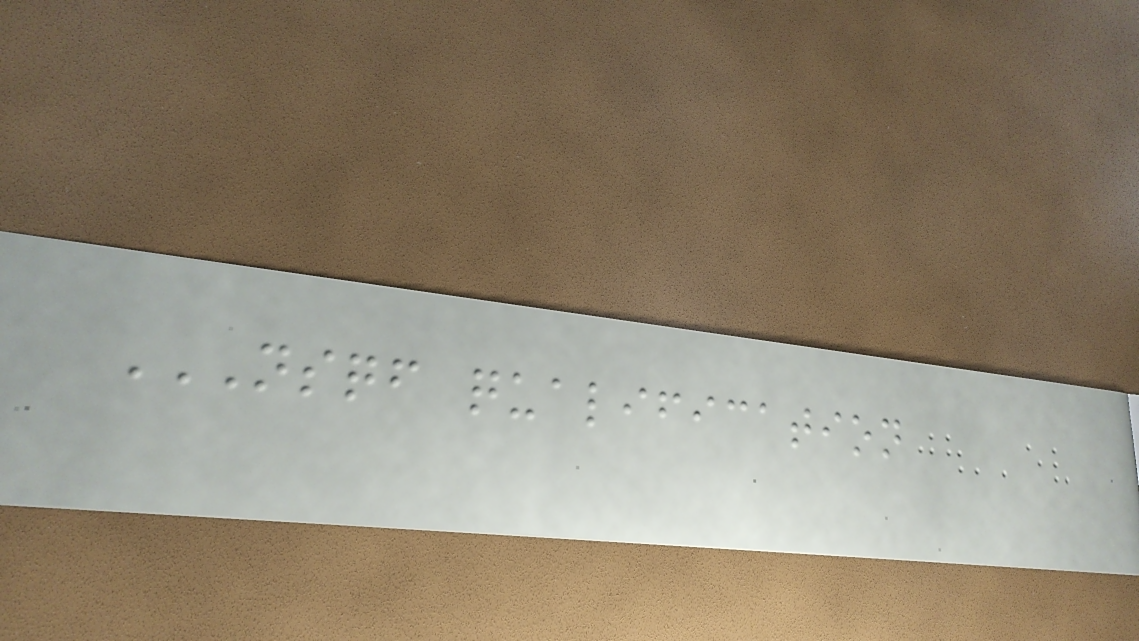NSQF QUALIFICATION
